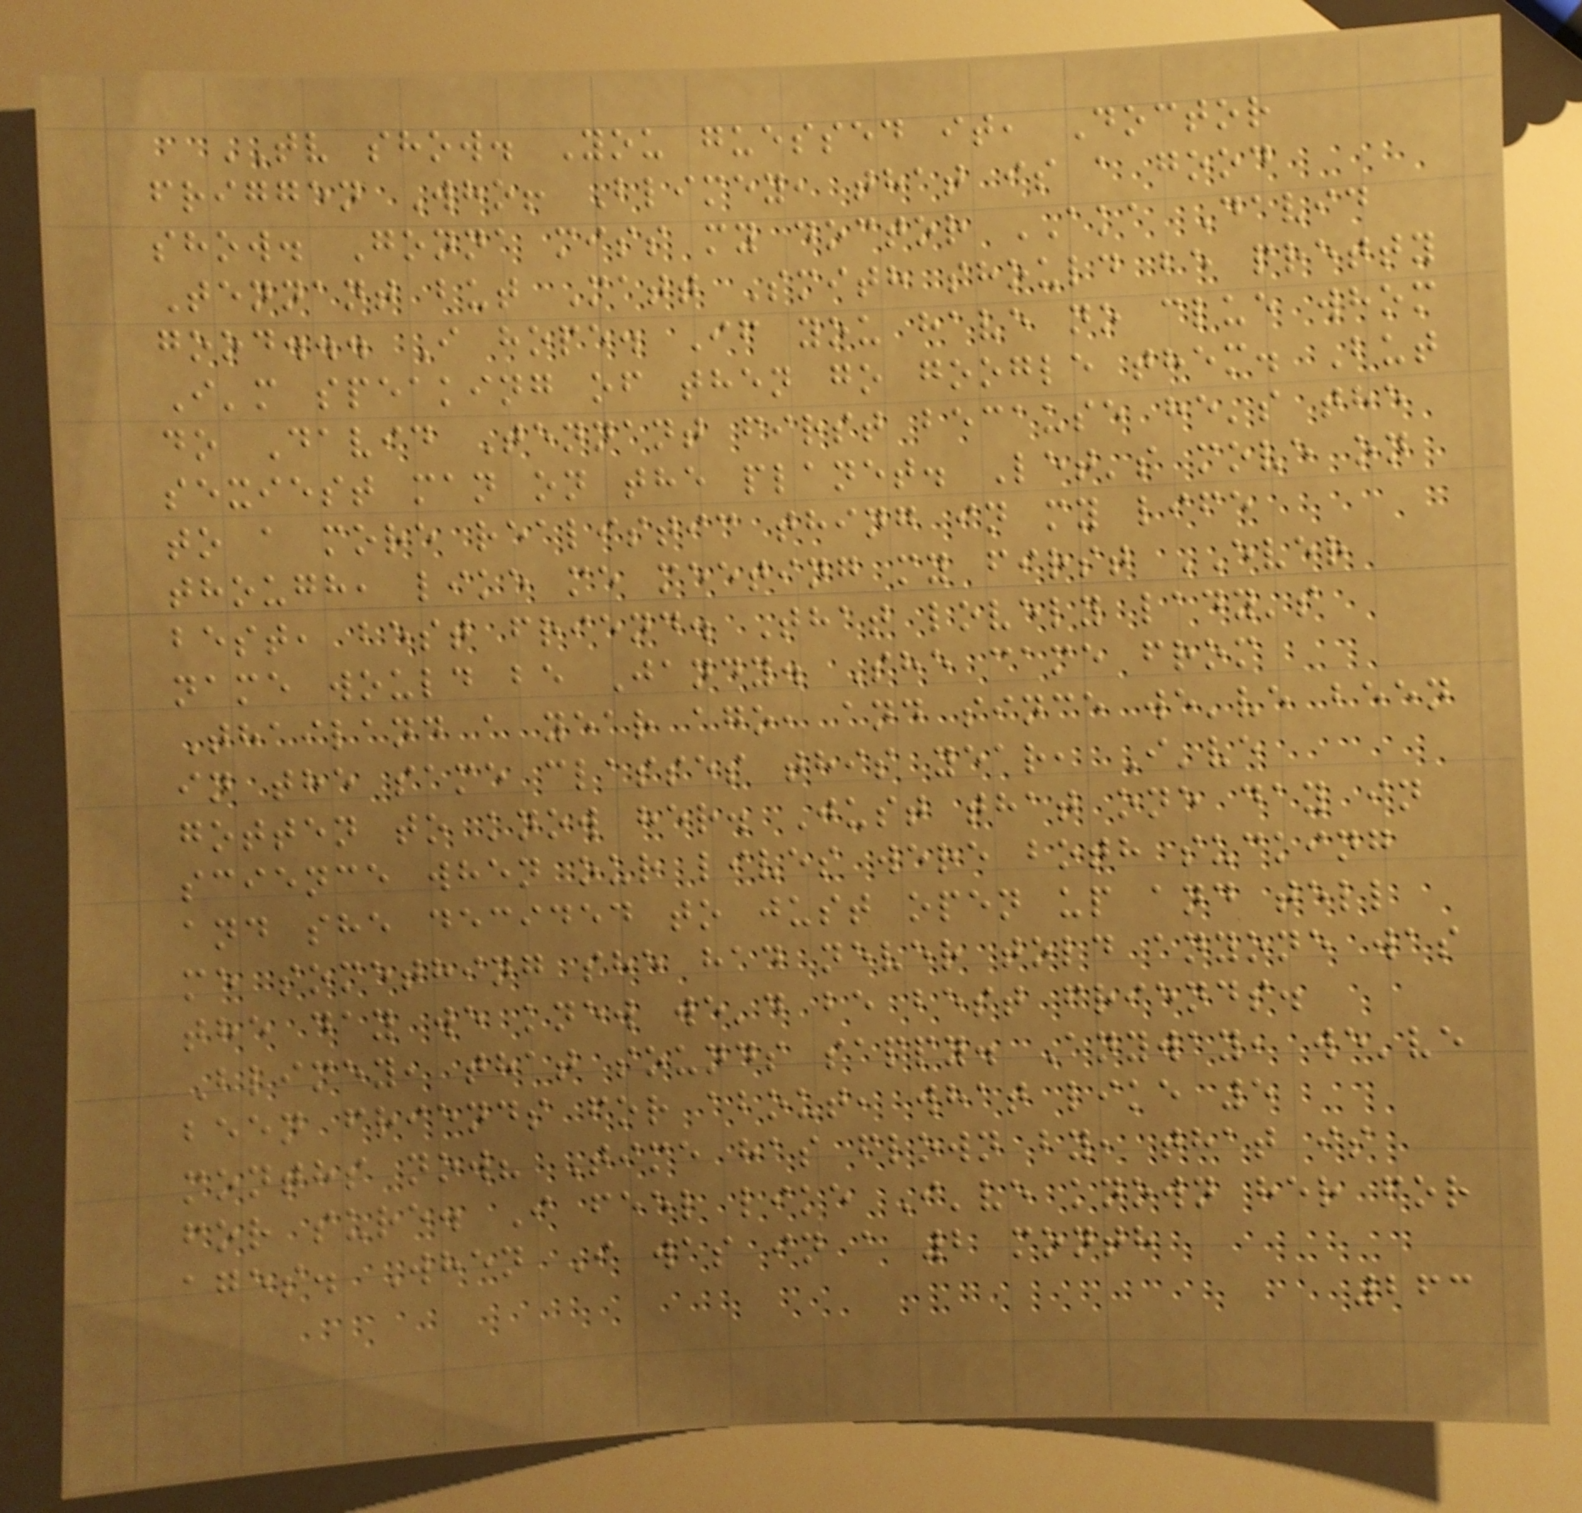TV show. You guessed it, Doctor
friggen Who! Blimey, that is a good
show. Gonna miss my doctor AKA David
Tennant but Matt Smith should be pretty
good... I hope. If you have no clue whom
I'm speaking of then go google them. But
do David Tennant first because he's the
sexiest man on the planet. Let's move on
to a more realistic thing in my life
though, like me meeting my first EVER
best, best friend. That lovely lady's
name would be Jandy. She came from
Thailand a year ago, and since we've been
in the same classes this year, I've
gotten to know her. Just that one day in
science when our lives were both sucking
and she decided to just open up and tell
me something she had never told anyone was
the day we knew we'd be best friends.
Blimey, that sounds sappy. Anyway, we've
been friends for about, what like 5
months now? Time has flown by, that is
for sure. I feel like I've known her for
ages. When I was in a 2 month
263
